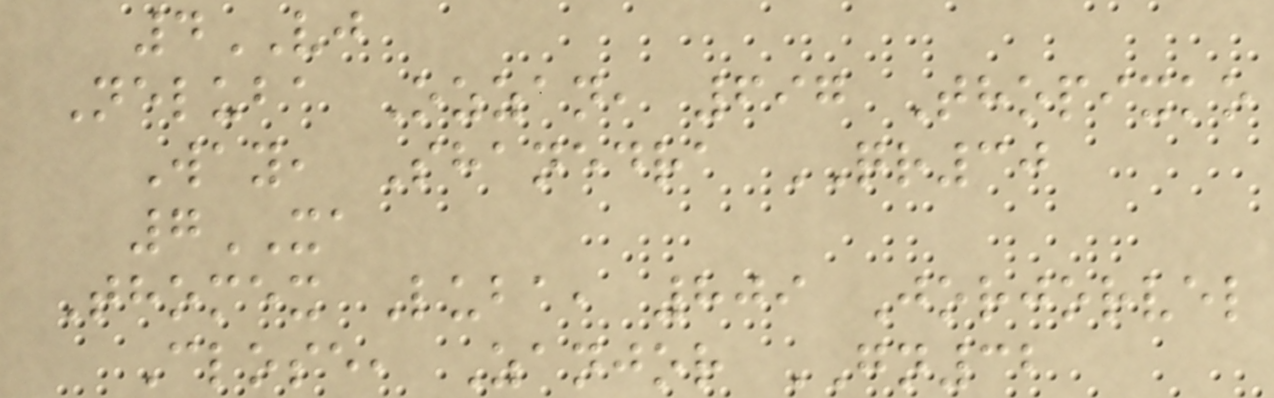4VJ
Neluba Ozzan, 697 Thopixko
Way, Shanedra QR30
7XA
Thomex Luba, 809 Jorjorvel
Close, Zanjor GN32
